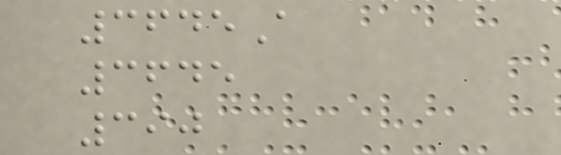3645A
3645
390
